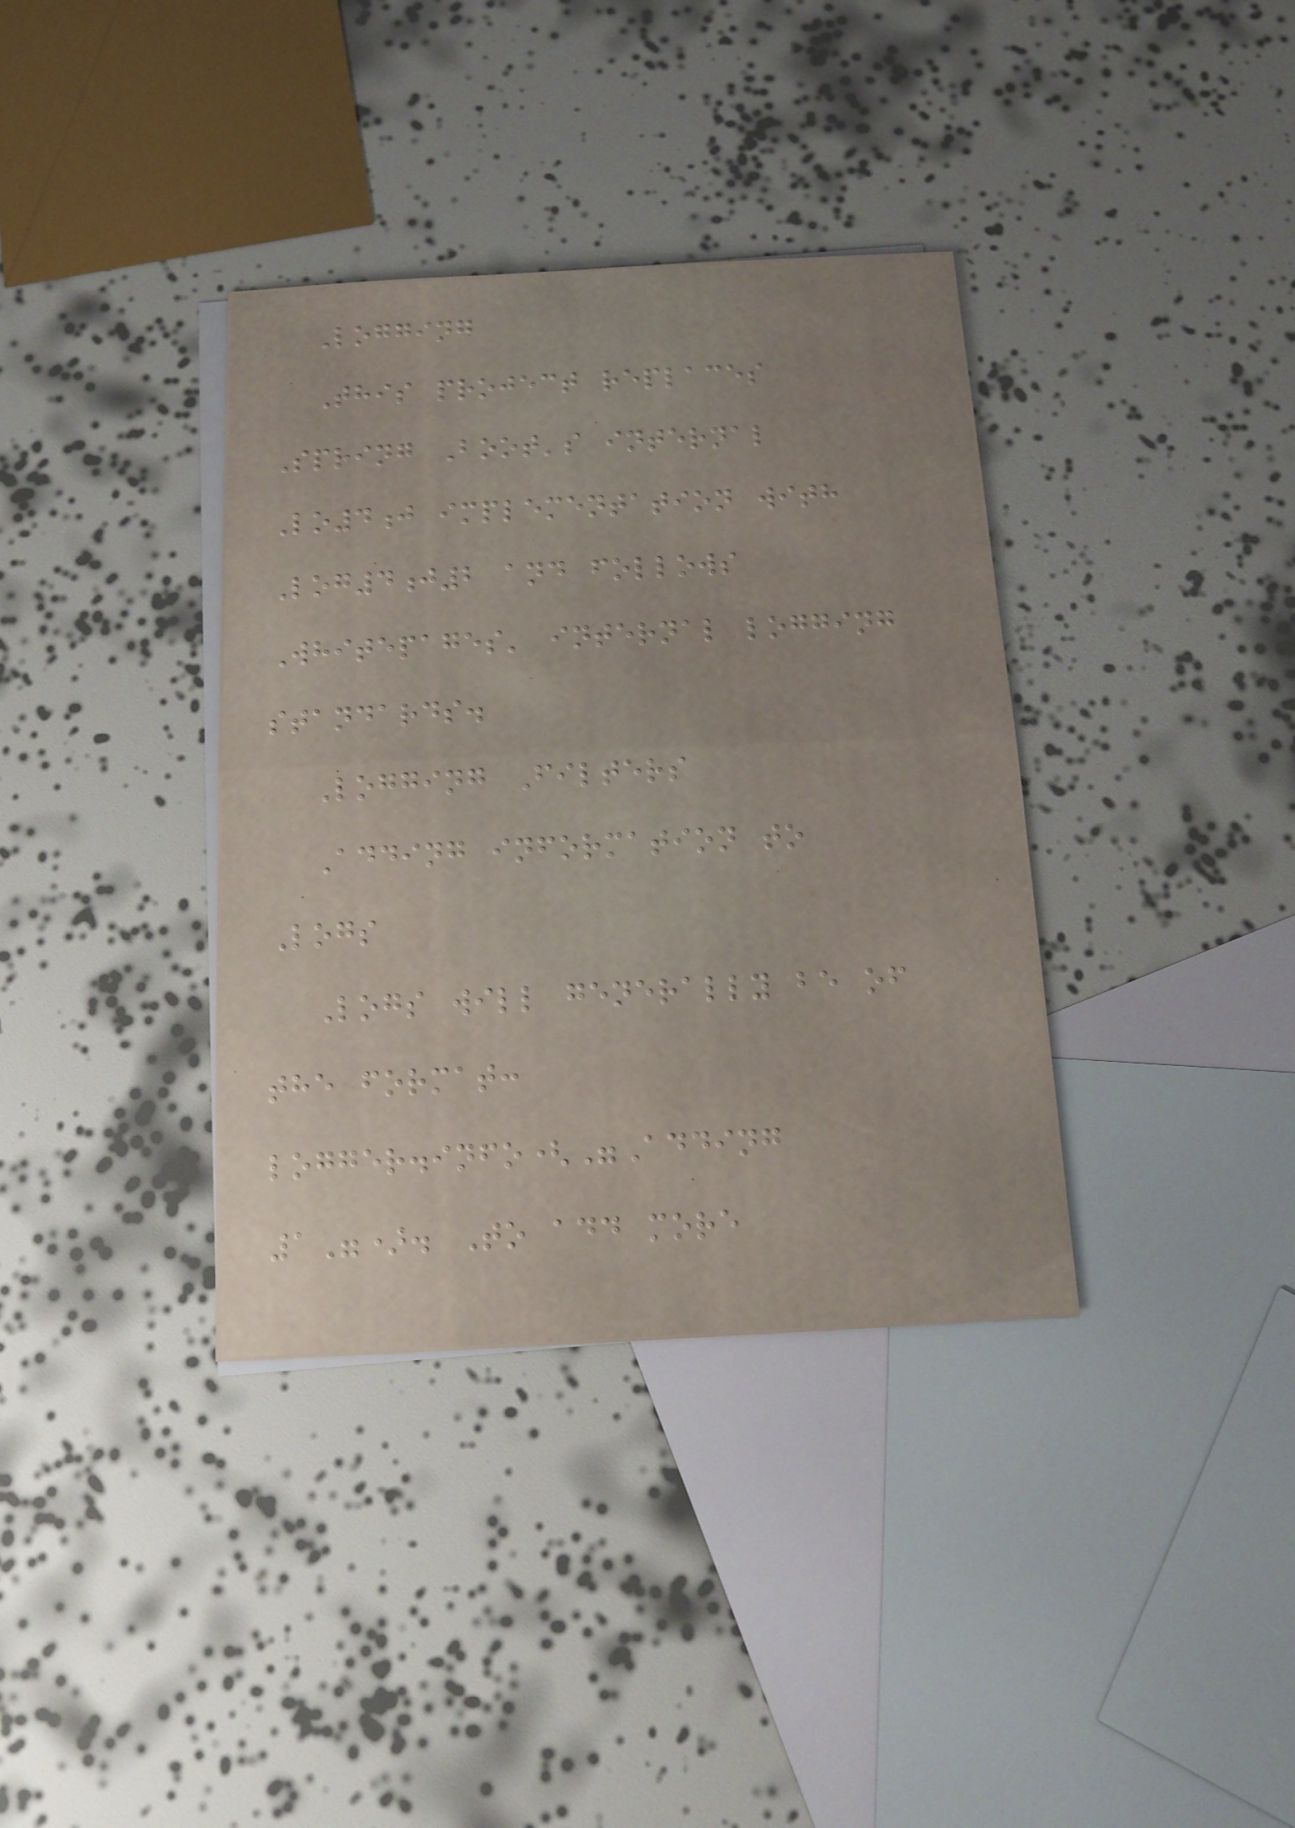Logging
This project replaces
Spring Boot's internal
Lo4j implementation with
Log4j2 and follows
Whitepages' internal logging
standards.
Logging Filters
Adding information to
Logs
Logs will generally be of
the format:
logger.info("Adding
1"). To add more
